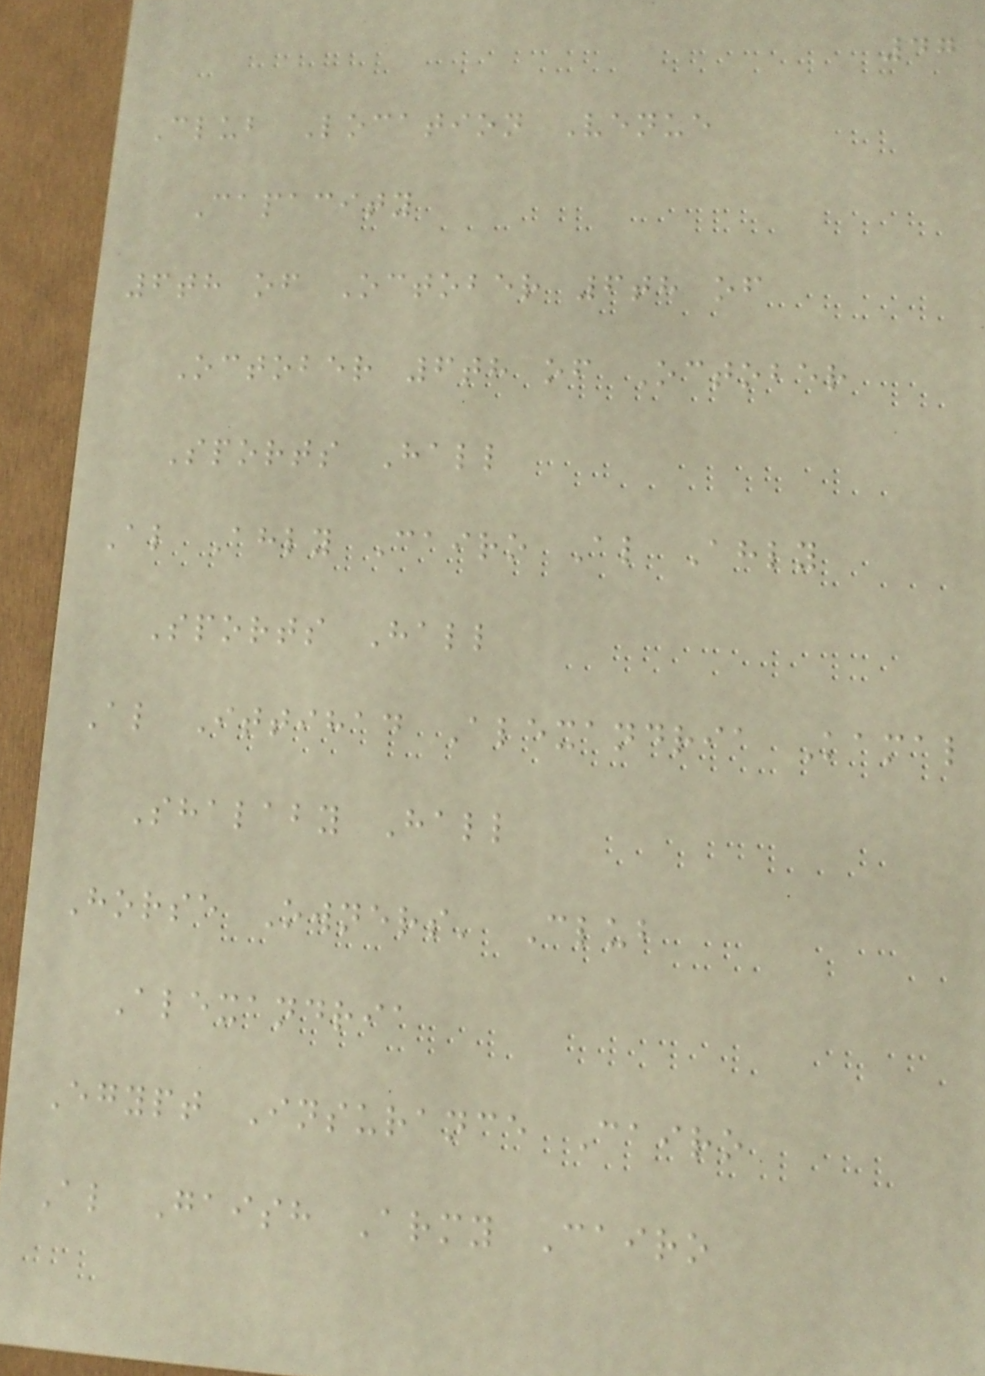47
Club Location Venue
Capacity
6th of October 6th of
October 6th of October
Sports Hall
Al Ahly Cairo Al Ahly
Sports Hall
Al Ittihad Alexandria Kamal
Shalaby Hall
Horse Owners' Club
Alexandria
Egypt Insurance Cairo
Al Gaish Army Cairo
